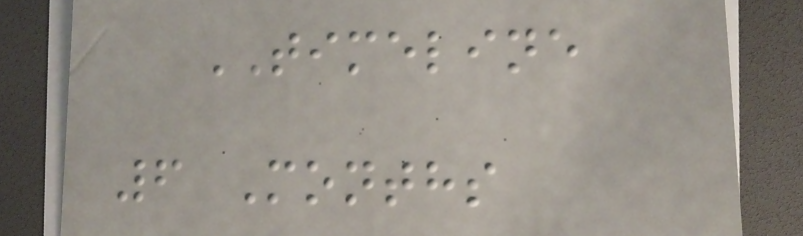TIMELINE
6 Months
